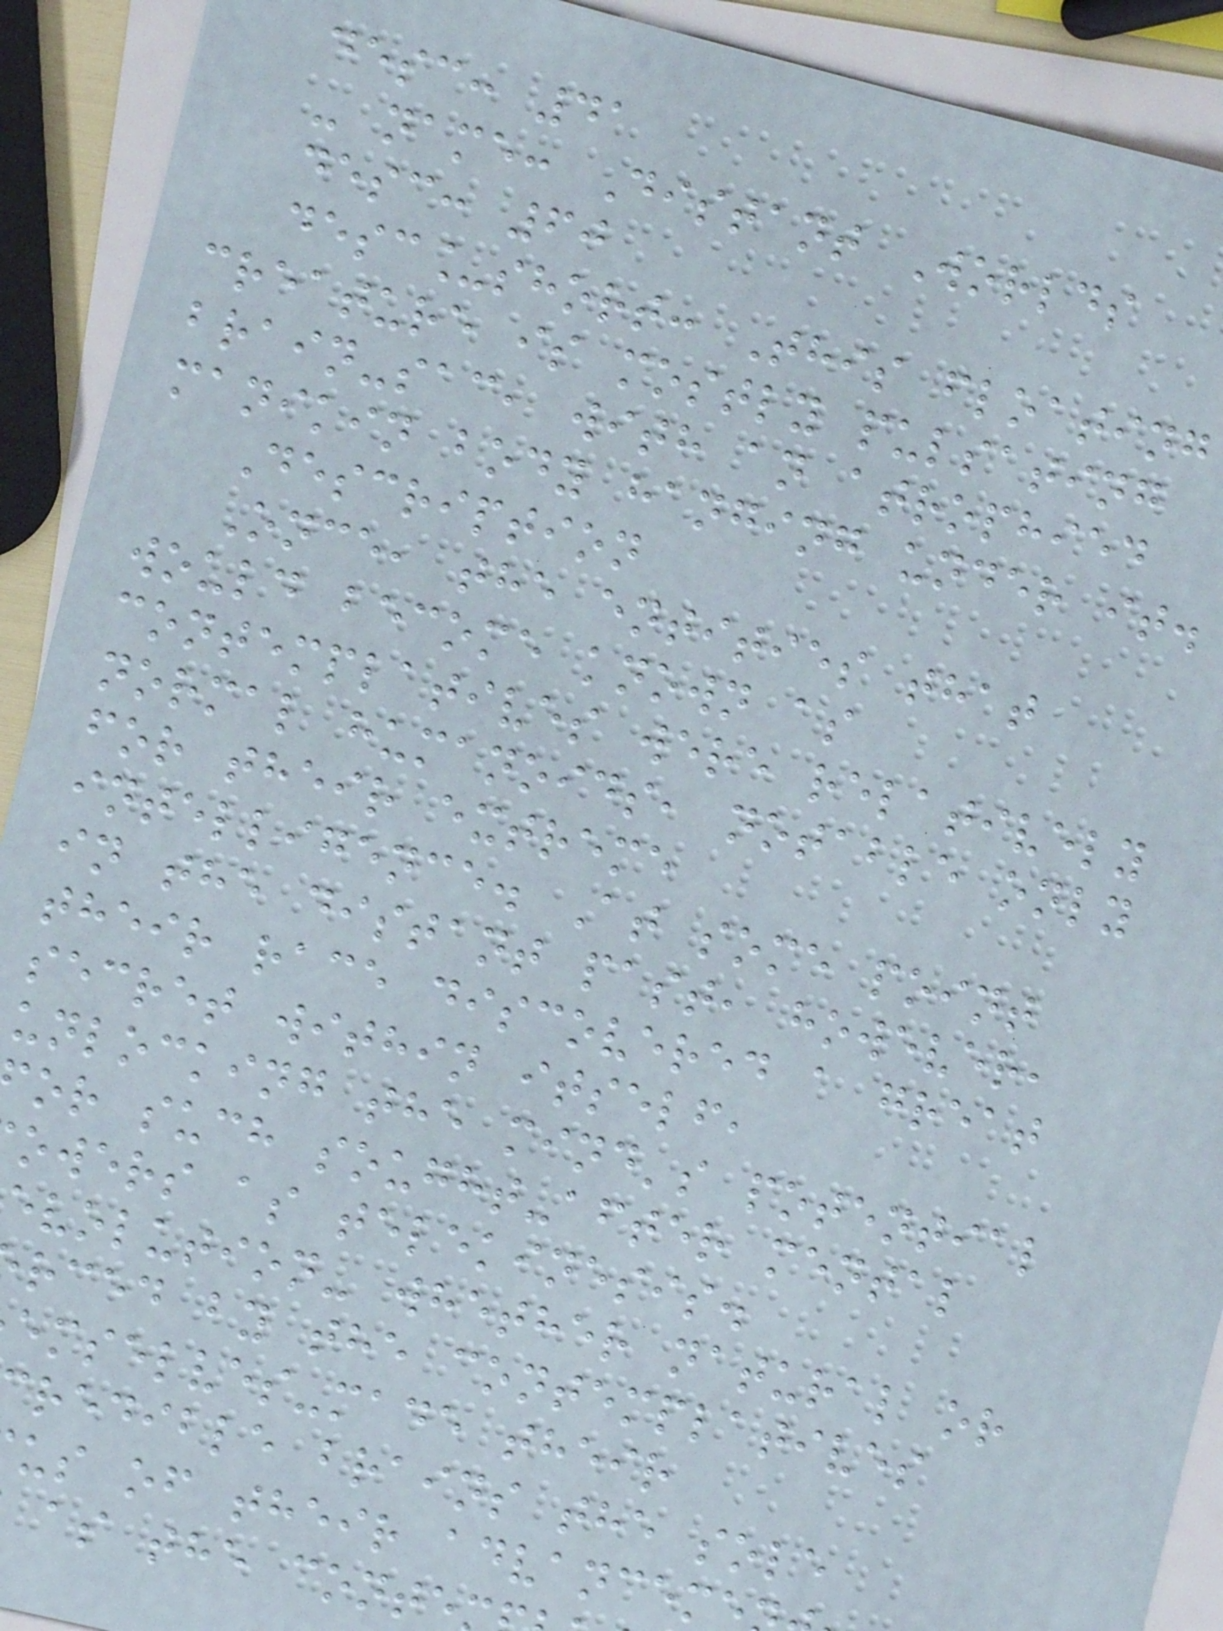desc: 41
- name: Distant Worlds
desc: 60
desc_short: This floating
creature is mostly pulsating
brain-sac, with an atrophied
manikin body hanging under it.
Description
Once, the entities that
would become known as
contemplatives were relatively
normal humanoids, notable only
for their extreme
intelligence. At some point
in the distant past, however,
their race discovered a great
secret within itself,
unlocking the mind's potential
or such sought-after mental
owers as telekinesis.
evolution- whether natural or
rced by the contemplatives
emselves-made their
redible brains the sole
us of their advancem
as the conte
